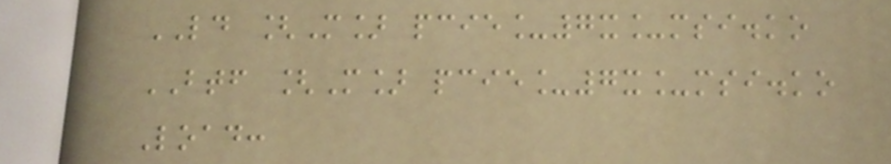LD [M] pcie_7x_msi.ko
BTF [M] pcie_7x_msi.ko
Load:
